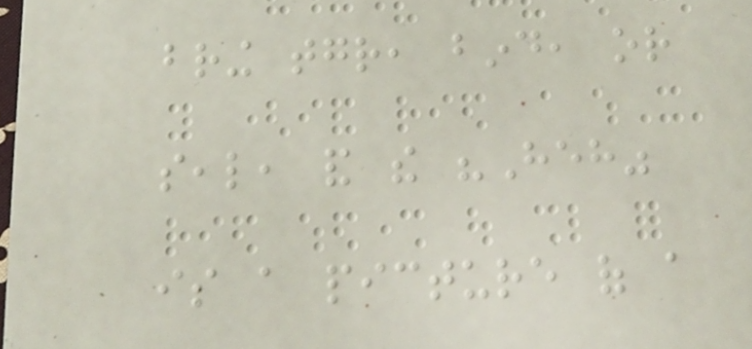bring together, bind, or
seal, and the "Heh"
is a picture of a
